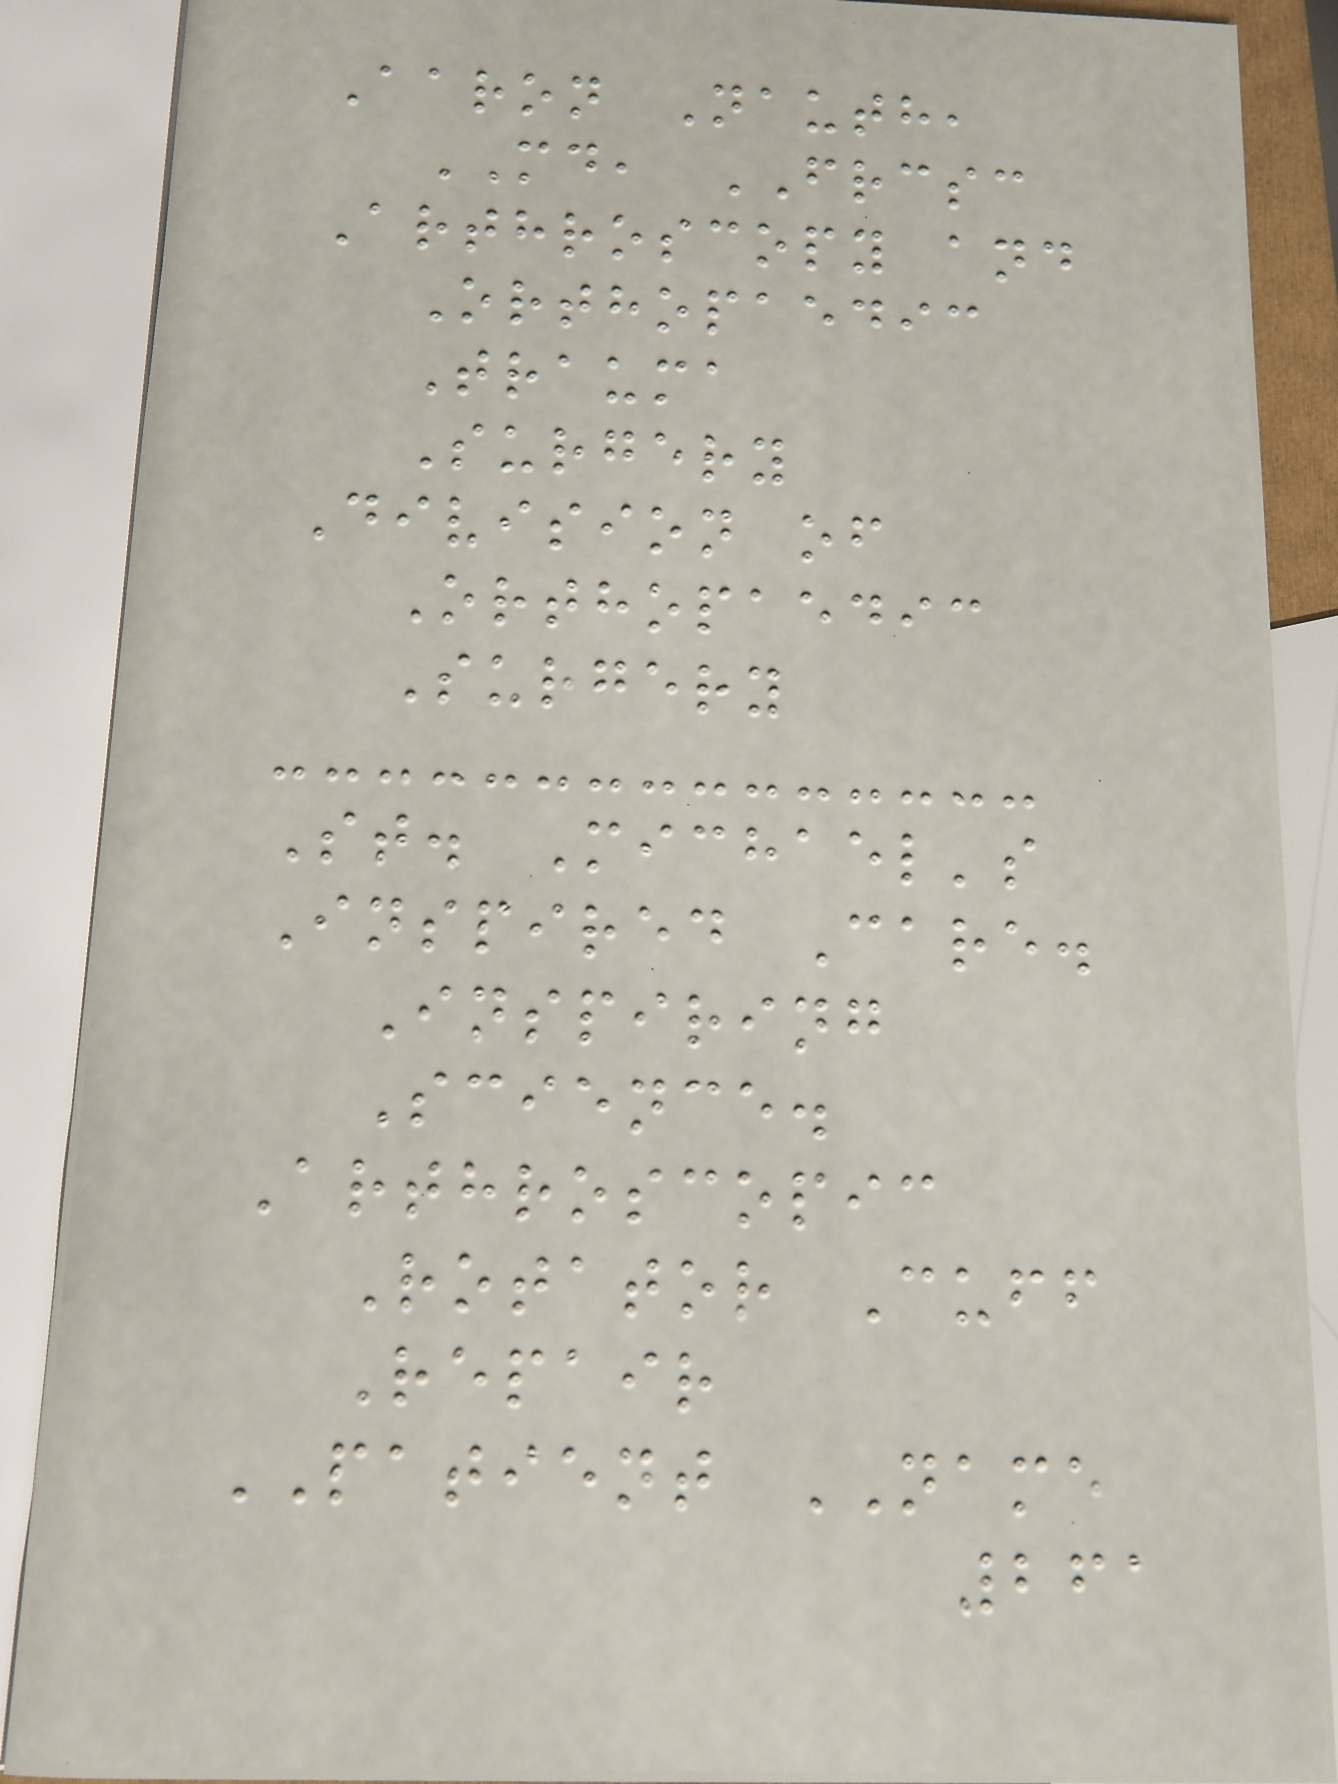Aaron Nauth,
MD, FRCSC
Arthroscopy and
Orthopaedic
Trauma
Surgery
Division of
Orthopaedic
Surgery
St. Michael's
Inspired Care.
Inspiring
Science.
Arthroscopic
Rotator Cuff
Repair
PATIENT NAME
261
